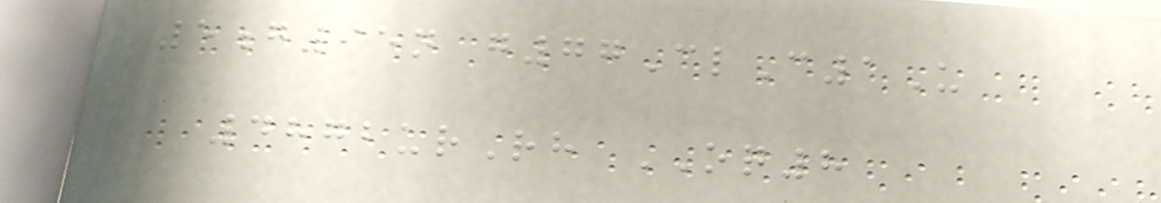5g95n g77ClC1U
4872urRh OQ8
